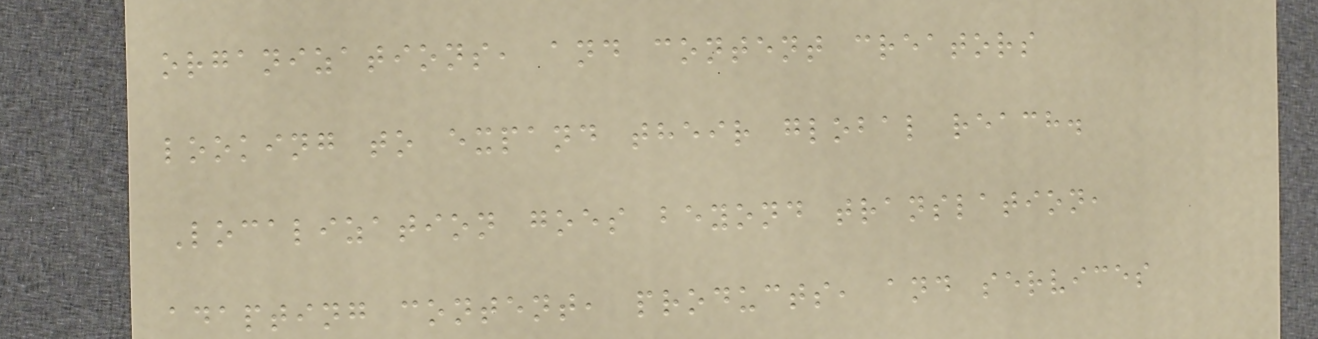organizations, and content creators
looking to expand their global reach.
Localization goes beyond translation,
adapting content, products, and services
